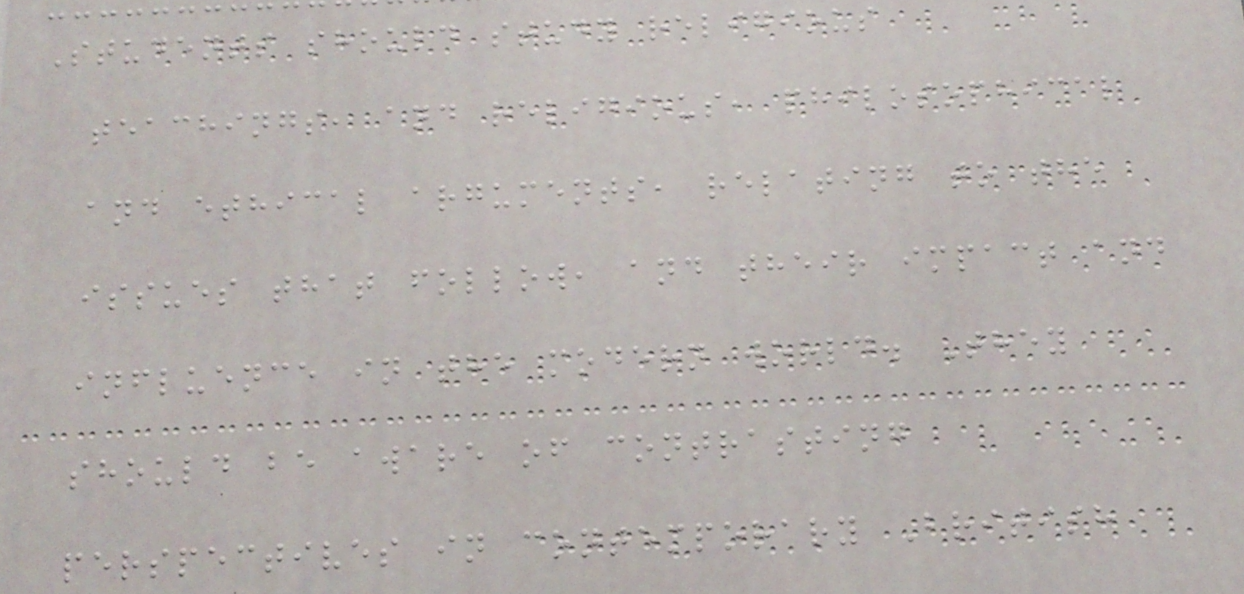Students should study religious
teachings, and religious, philosophical
and ethical arguments, relating to the
issues that follow, and their impact and
influence in the modern world. They
should be aware of contrasting
perspectives in contemporary British
